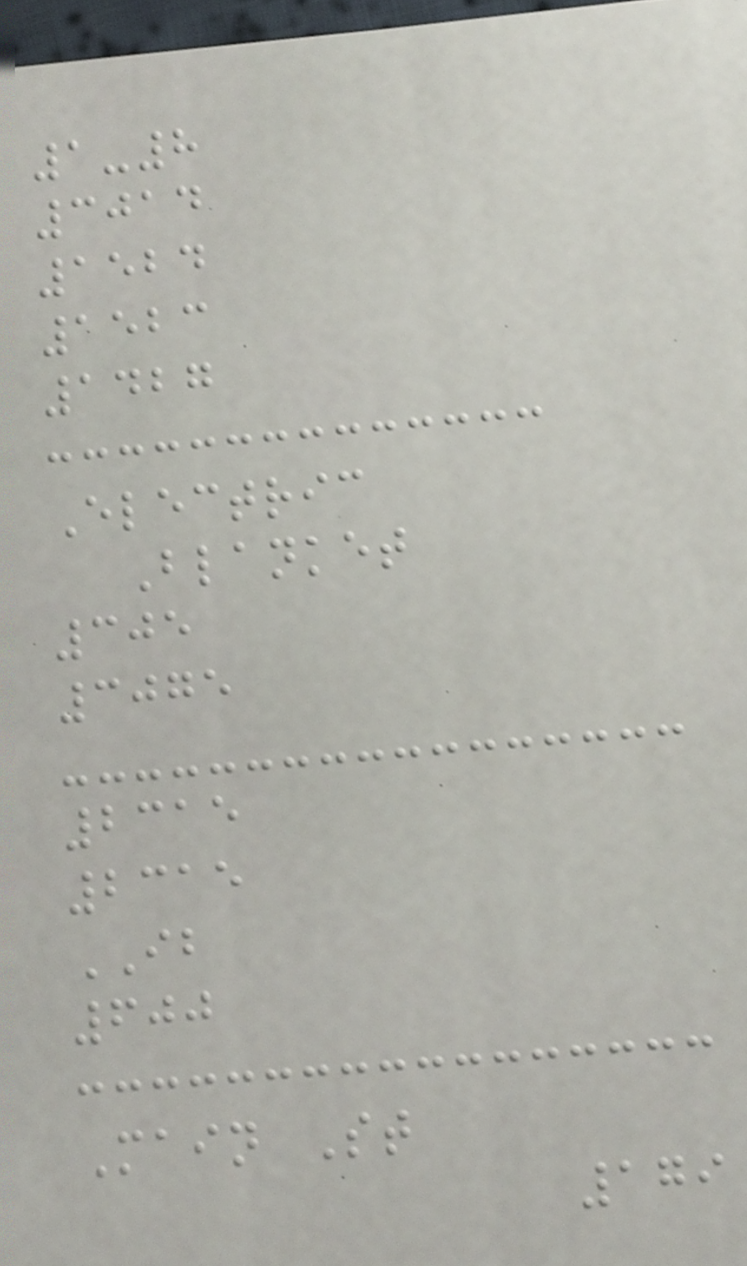1-8
3014
1524
1523
1427
Electric
Blanket
305
3075
2315
2315
IB
600
Main St
179
